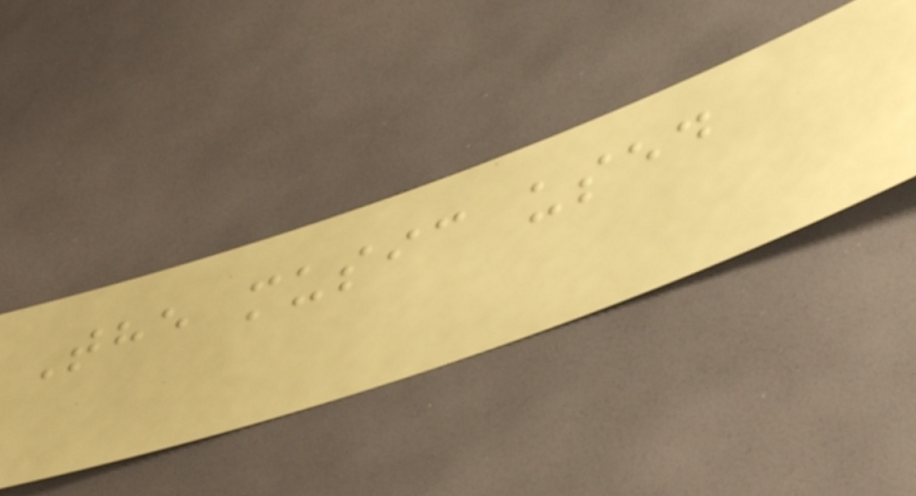The music used
